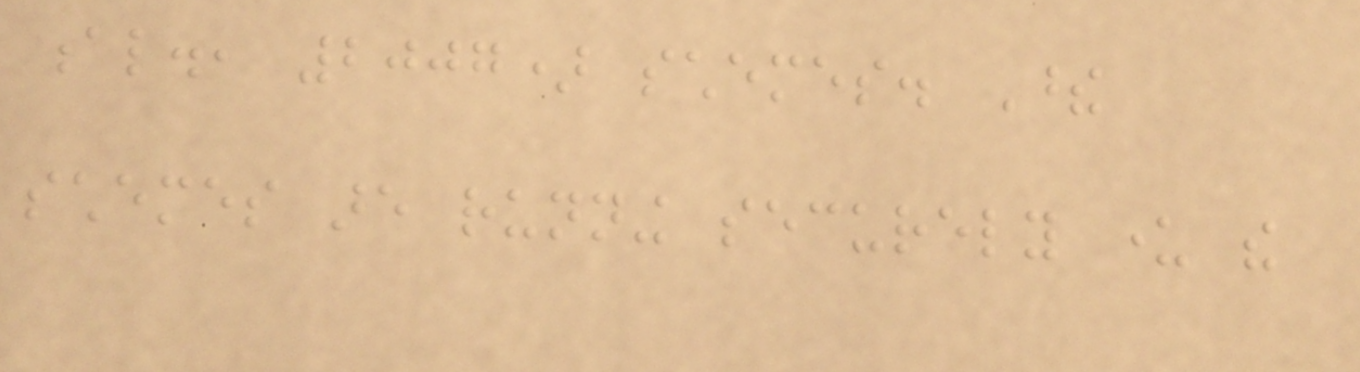al., 2007) schemes. These
schemes are running securely under the
